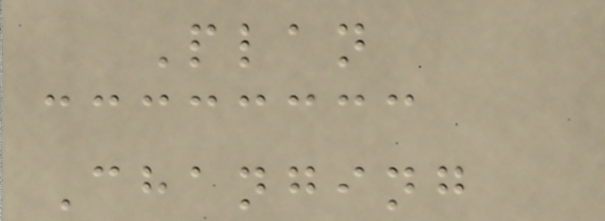Plan
Changing
